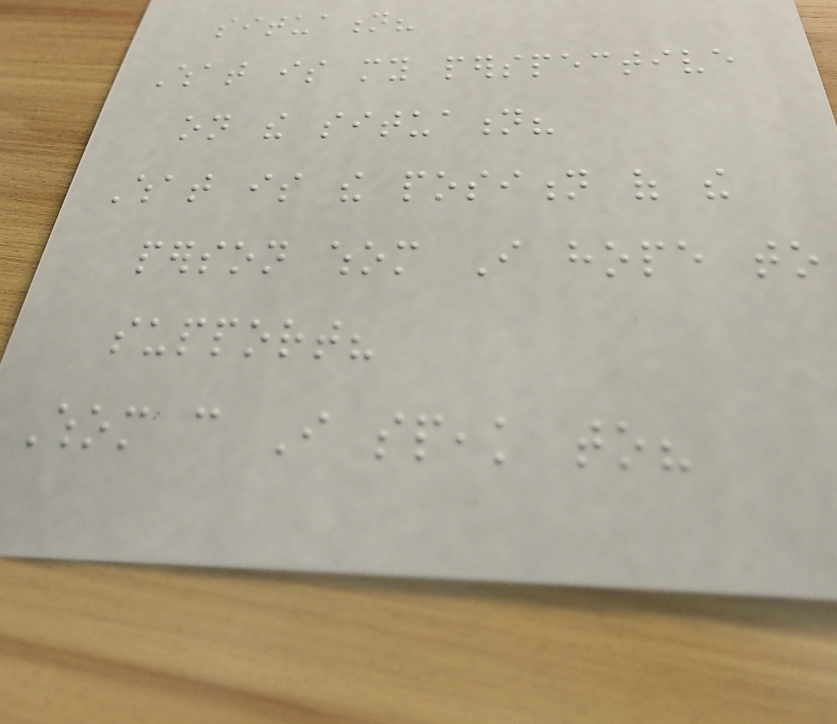situation?
What is my perspective
on the situation?
What is the position of the
person whom I hope to
support?
Whom can I speak to?
